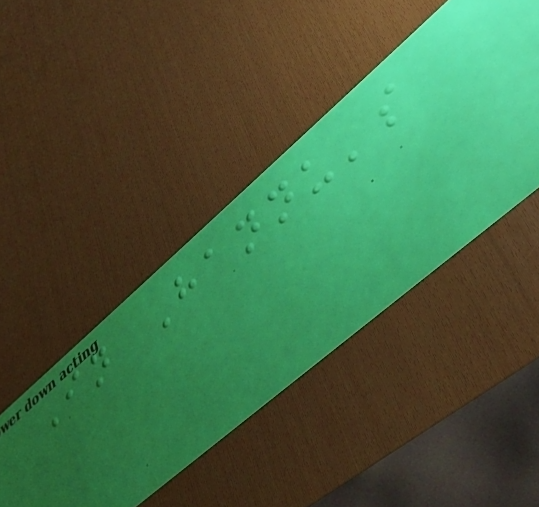In Hannu's
